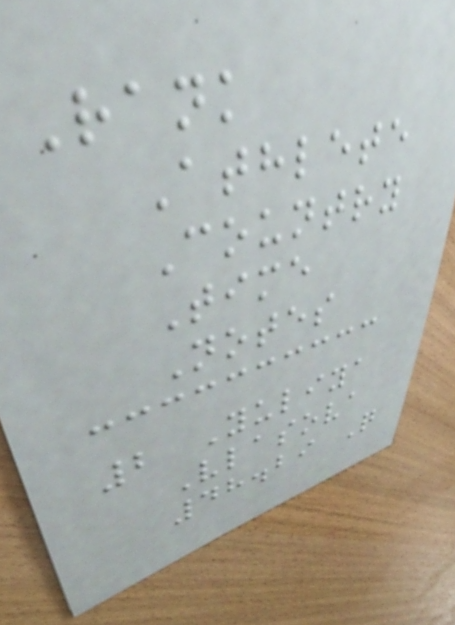Rank
Athlete
Country
Time
Notes
2 Yuliya
Vlasova
48.29 Q
